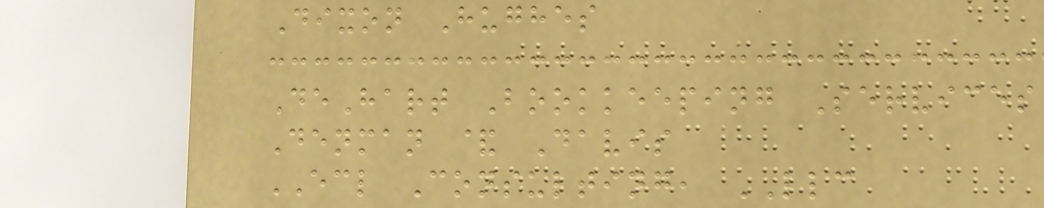Dixon Hughes
DeHart Bookkeeping Services
Denman & Davis
ECL Consulting, LLC
